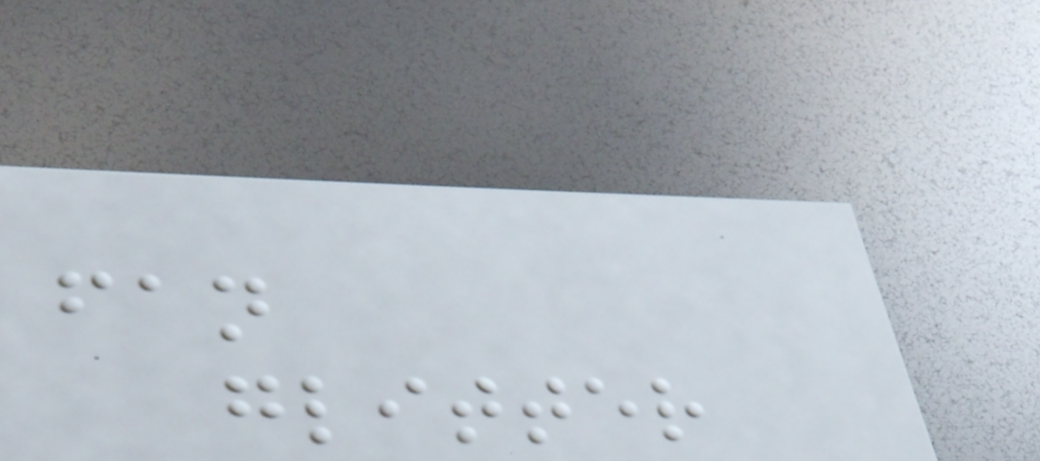fan
glitter
